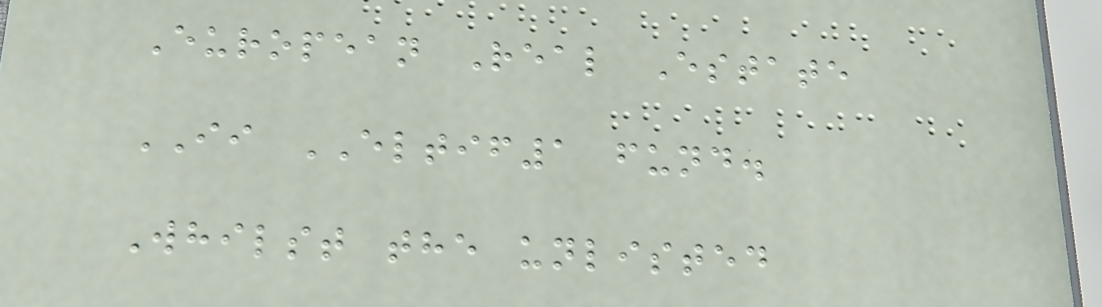European Real Estate
II ELTIF1 fund.
Whilst the unlisted
